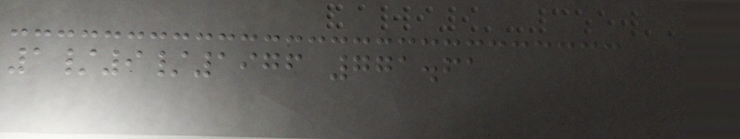1/9/1976 771.61
